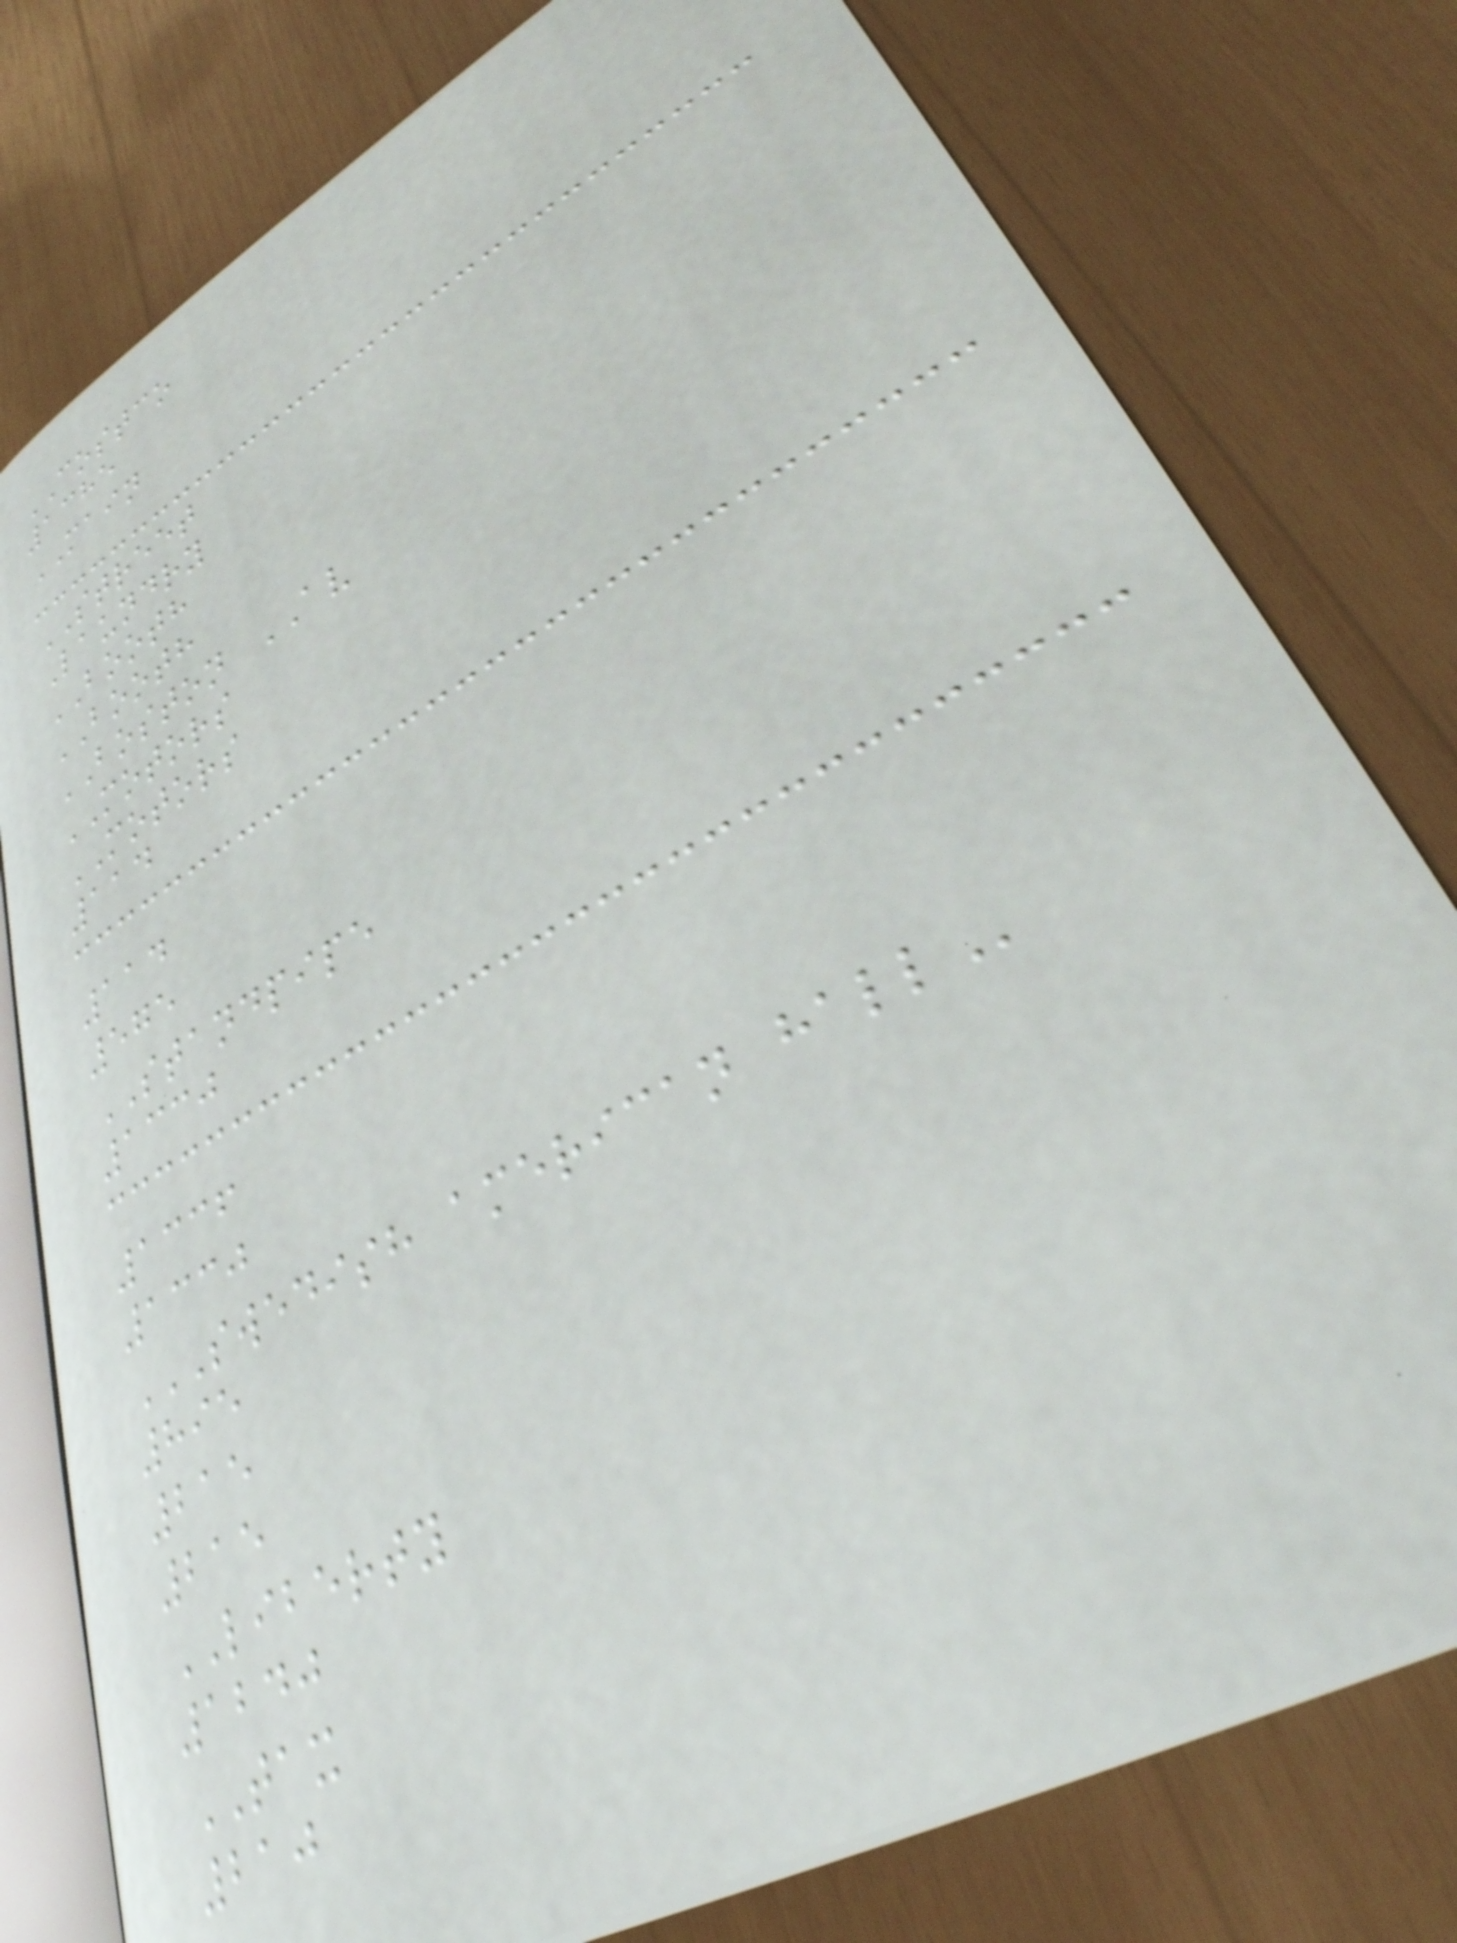COSTCO
1385
MAIN
STREET
Laundry
BOOTH
BOOTH
BOSTON AV
MOTORS
MOTORS
114
114
575
STANDPIPE
1330
1336
1330
SWEDISH AMERICAN HALL
895
215
215
LIBERTY
1240
TAX
210
